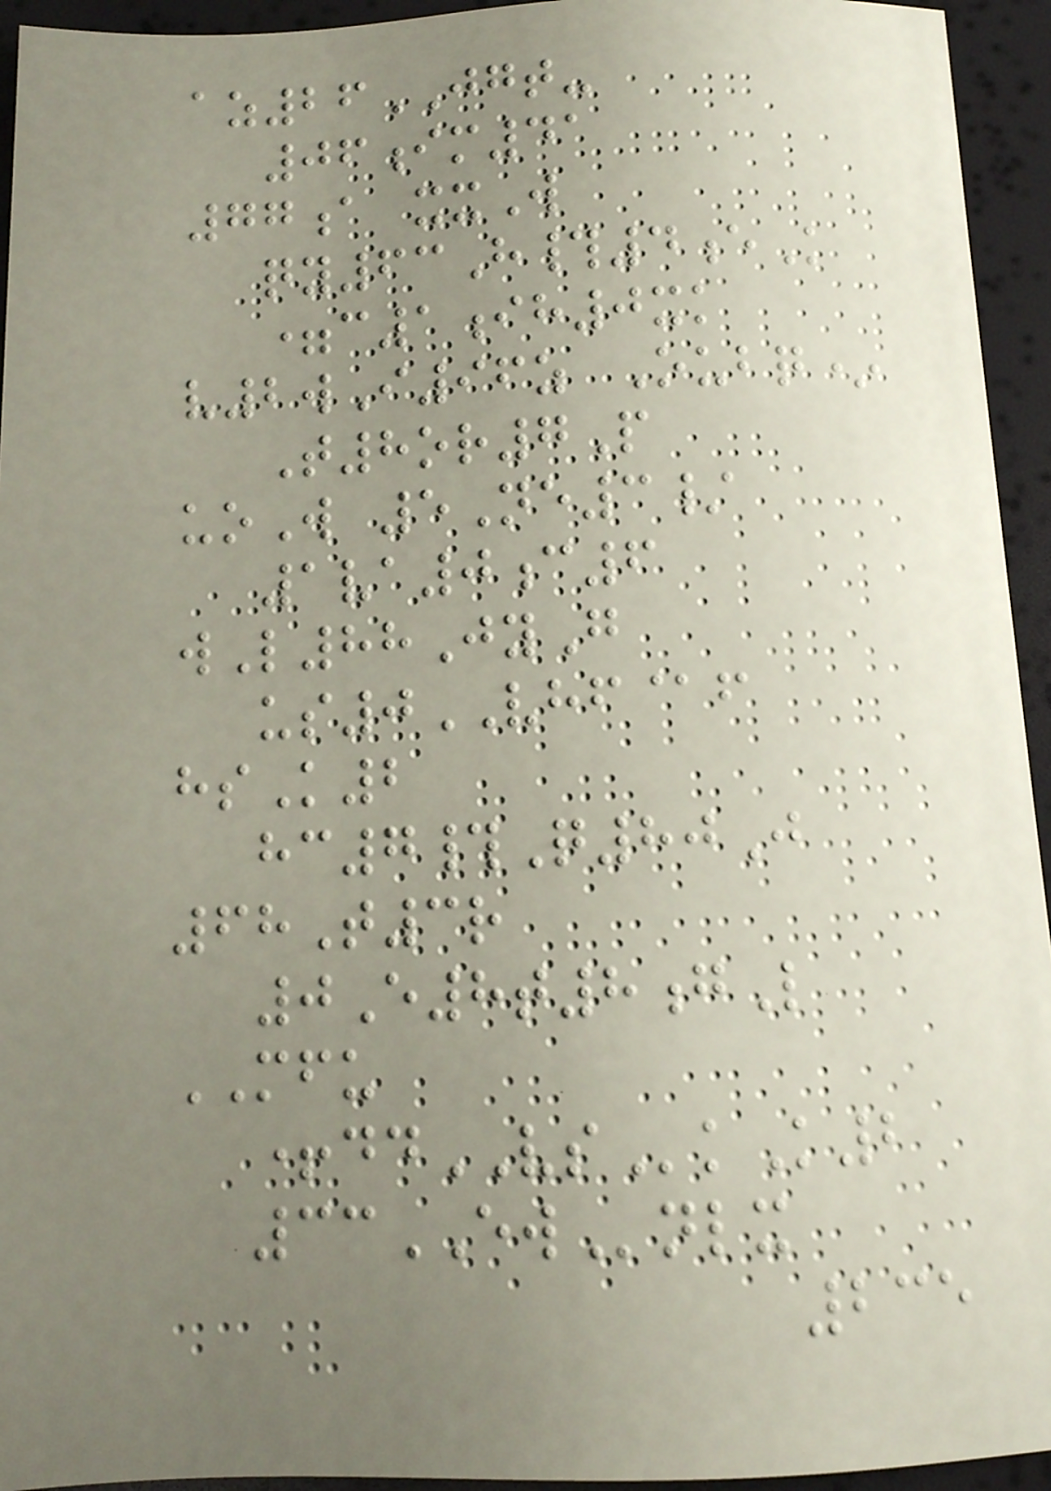az26JGT-
06im41
77a xxW
qy63H#4eK
=c1ih0xk
v2wI96z Oubq*
T8or7P
uoW 5Ne3/
1va0c6
wL88JyG
us0VHF@f
hsK2
hc7#Q80J
68T3r
0E8t8gL
MFU
+ddVSkK2
33EWnlx
235
